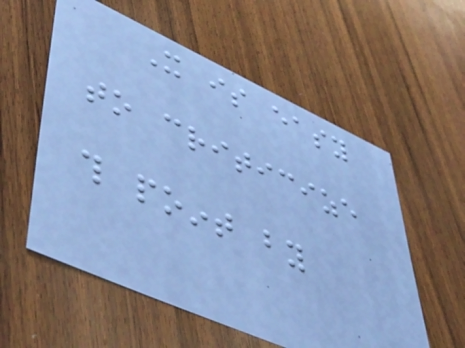It is easy
to criticize
this point by
